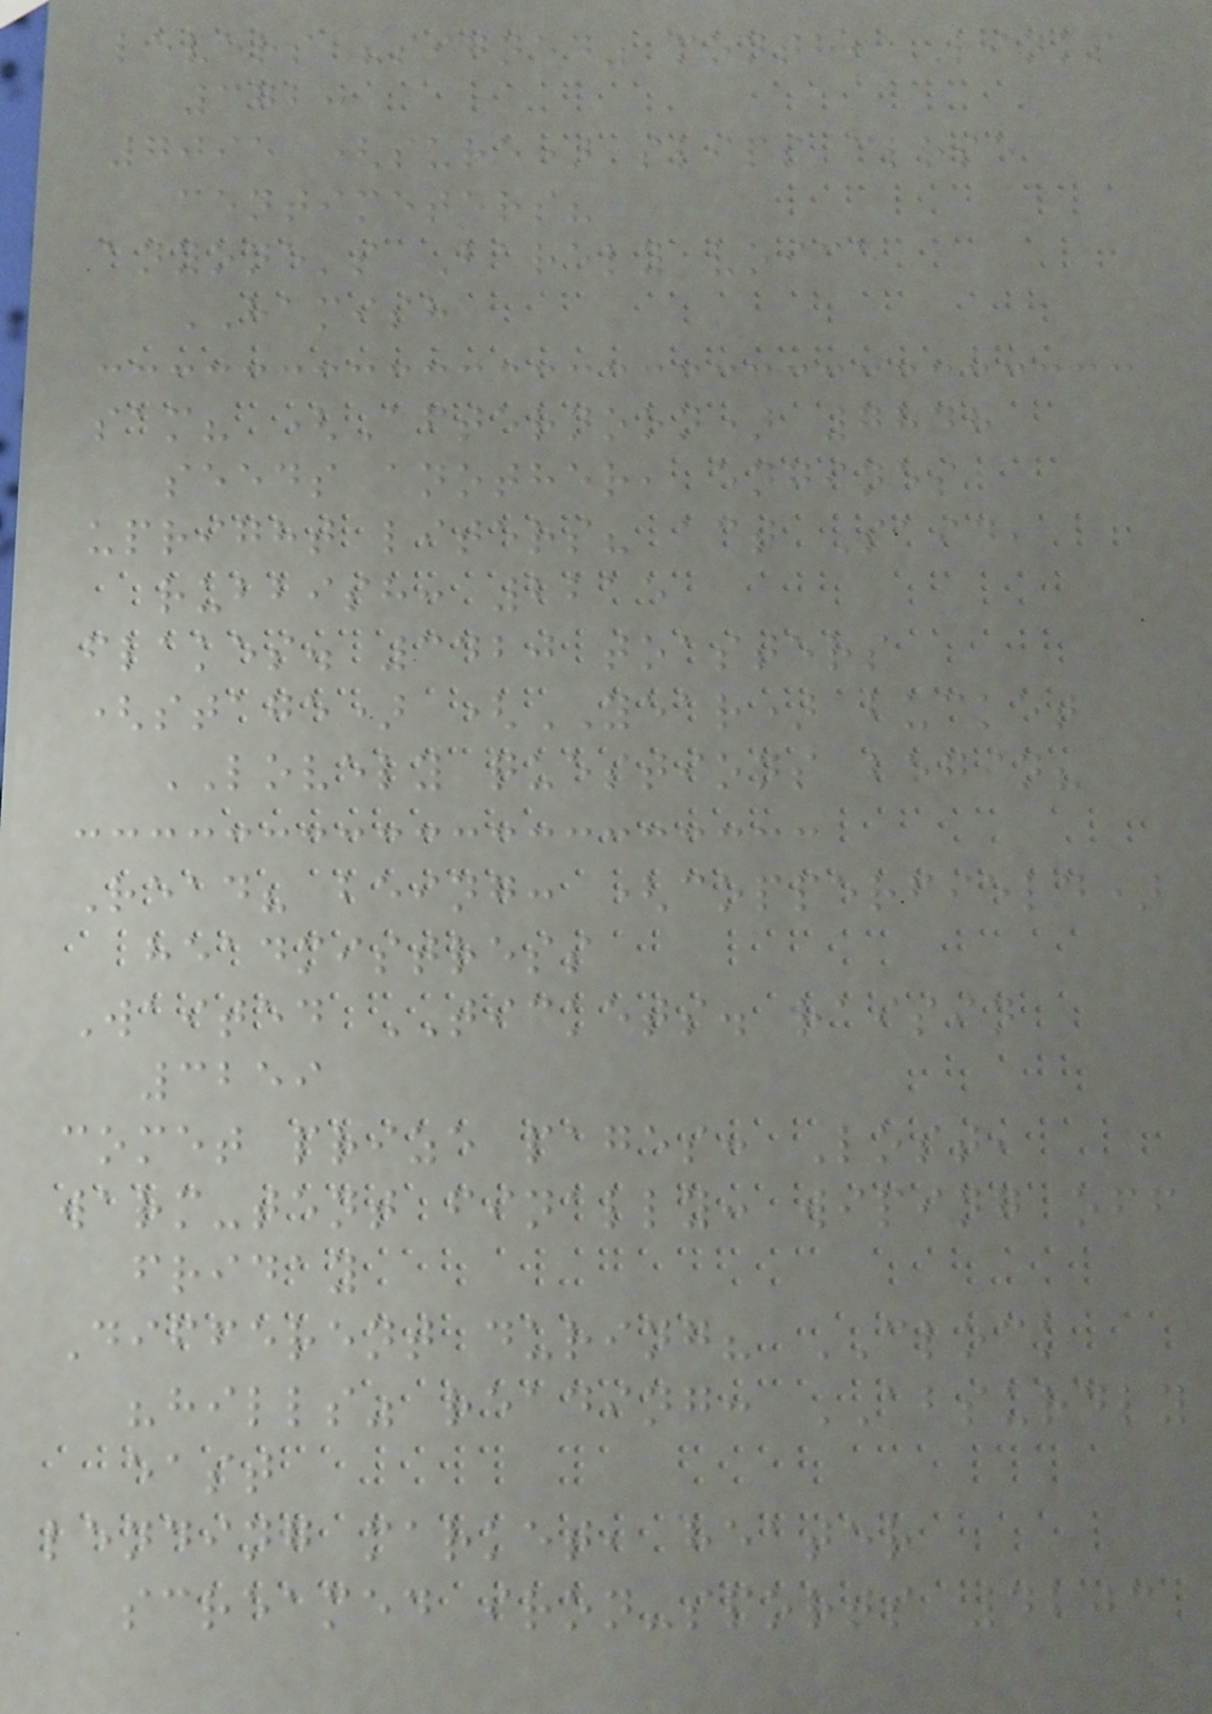levers "signed" month, Links
3720
7095 (sure) slips close
centimeters?
anyone's Barely voice
HAMISH
sam? (Afternoon) 7848
seeds another, engines
upright liters? act Said,
rubbish: 2215
flakes. 3420 toasters
(stage) (YEAR) bucket
LOVELY questions begin?
Read? being: (copperfield)
headmistress
Waited TICKETS. raisin
3259
comet prize pages: Lost,
warm-tent finally: wiping off
friday
Different during? CLOCK
"hills" reading: ABSURDLY
east
lending market, heater
screamed iron-sports 4203
